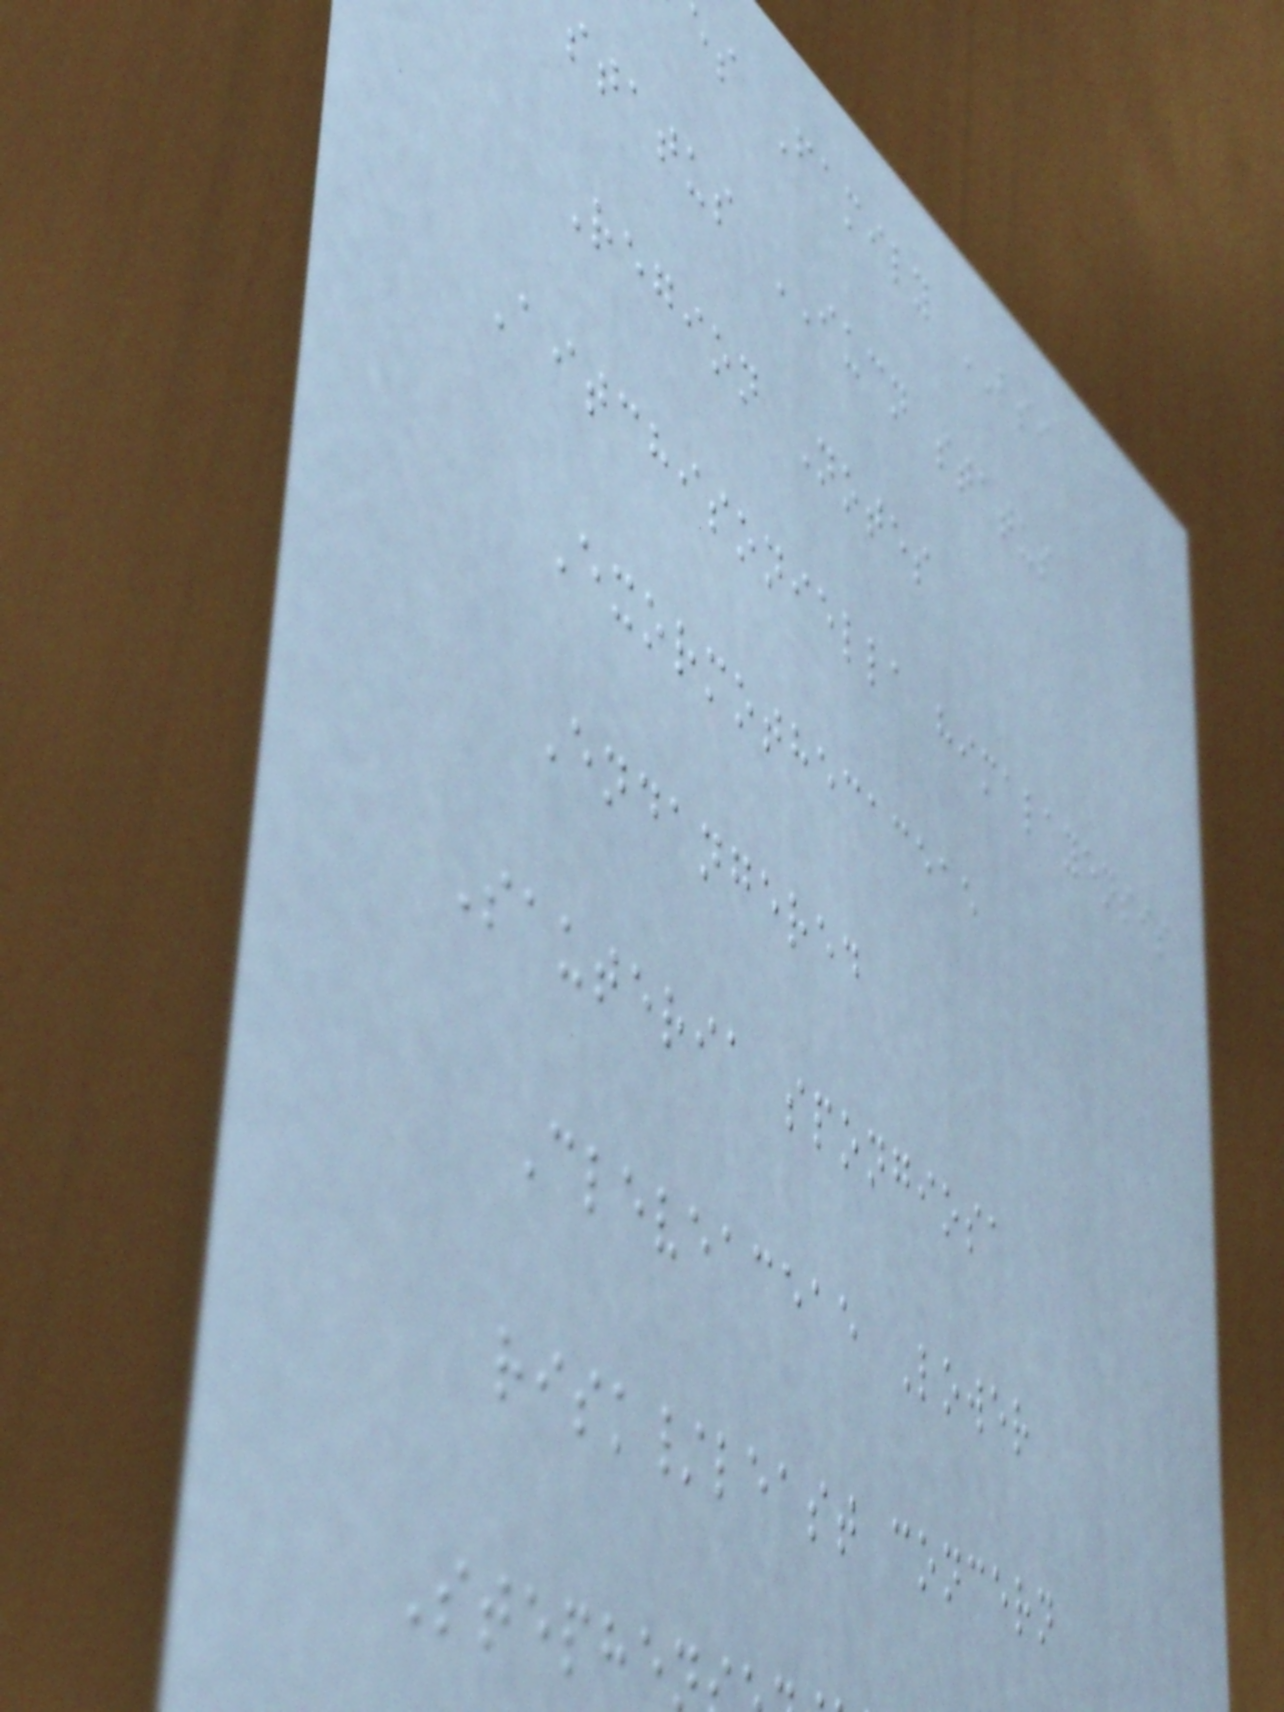es Family BSI
status IUCN status
Region Notes
Aitchisoniella himalayensis
Exormothecaceae
Endangered
Sauteria spongiosa
Cleveaceae Lower
risk/least concern
Stephe
